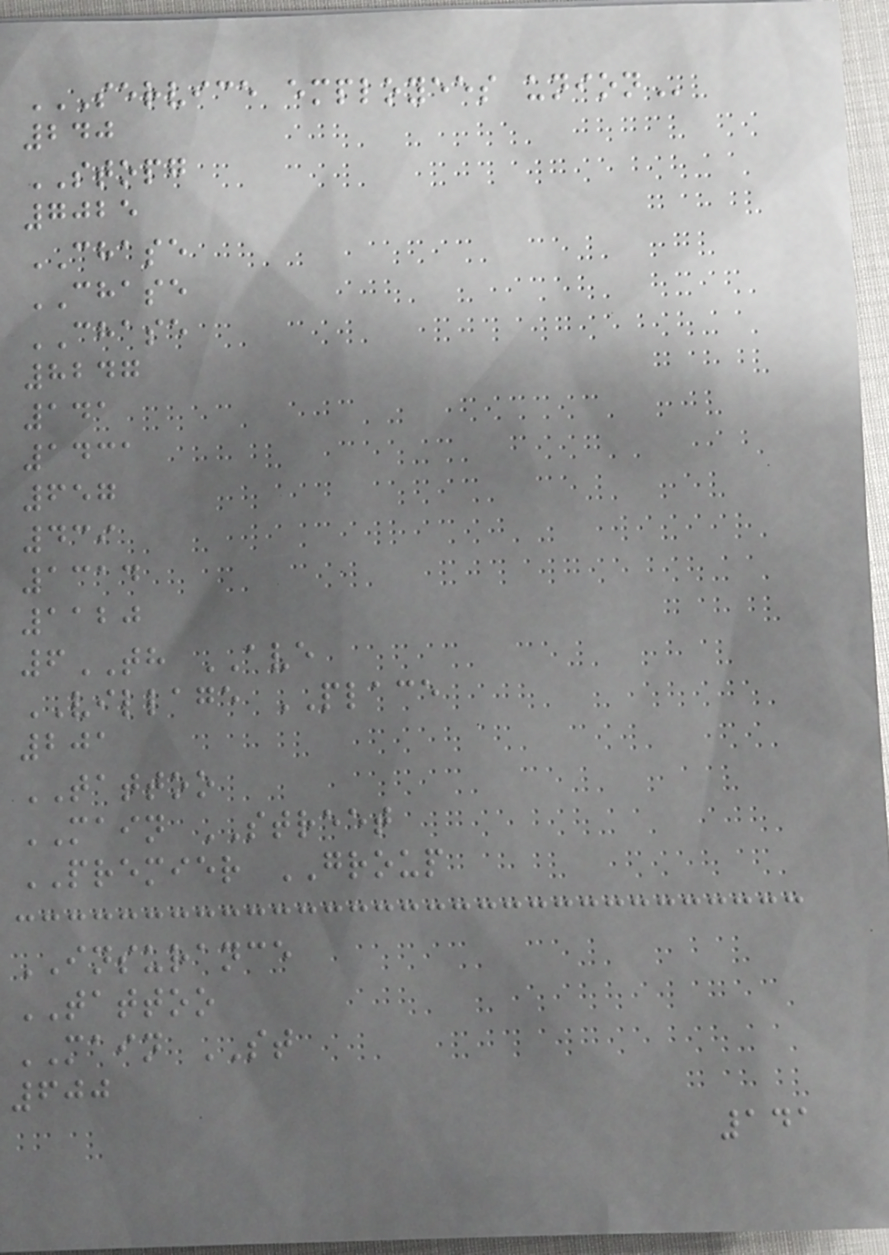SERVICE EMPLOYEES UNION
240
STOPG
7025
CHASE
CHASE
CHASE
8247
141
1431
657
439
1314
1120
6TH AVE
VILLAGE PLACE
201
TATTOO
MAIN STREET
PREMIER GROUP
INSURANCE
TATTOO
MAIN ST
600
141
